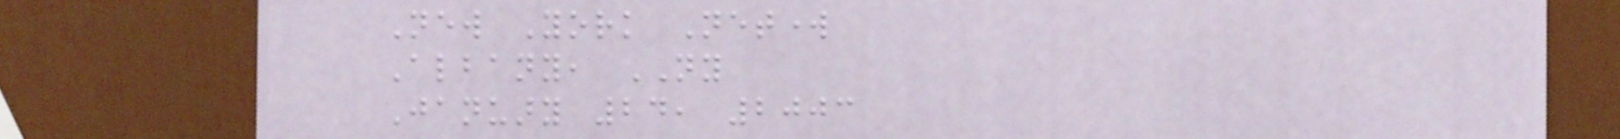New York Network
Albany, NY
January 24, 2003
